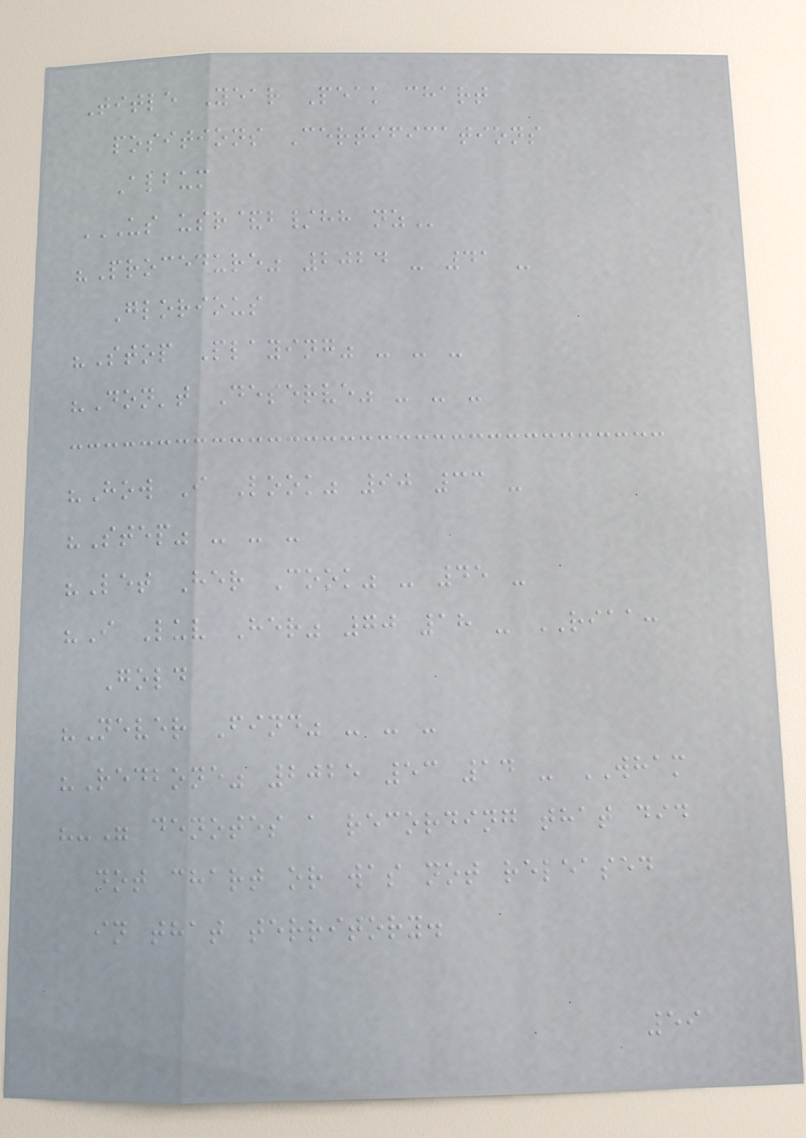Title Year Peak chart
positions Certifications
Album
US USR&B/HH NZ
"Procedure" 2024 - 41 -
Glorious
"Stop Playing" - - -
"Don't Deserve" - - -
"How I Look" 90 33 -
"Step" - - -
"Let Her Cook" - 45 -
"I Luv Her" 70 18 - RIAA:
Gold
"Never Find" - - -
"Redbone" 2025 53 14 - WHAM
"-" denotes a recording that did
not chart or was not released
in that territory.
59
